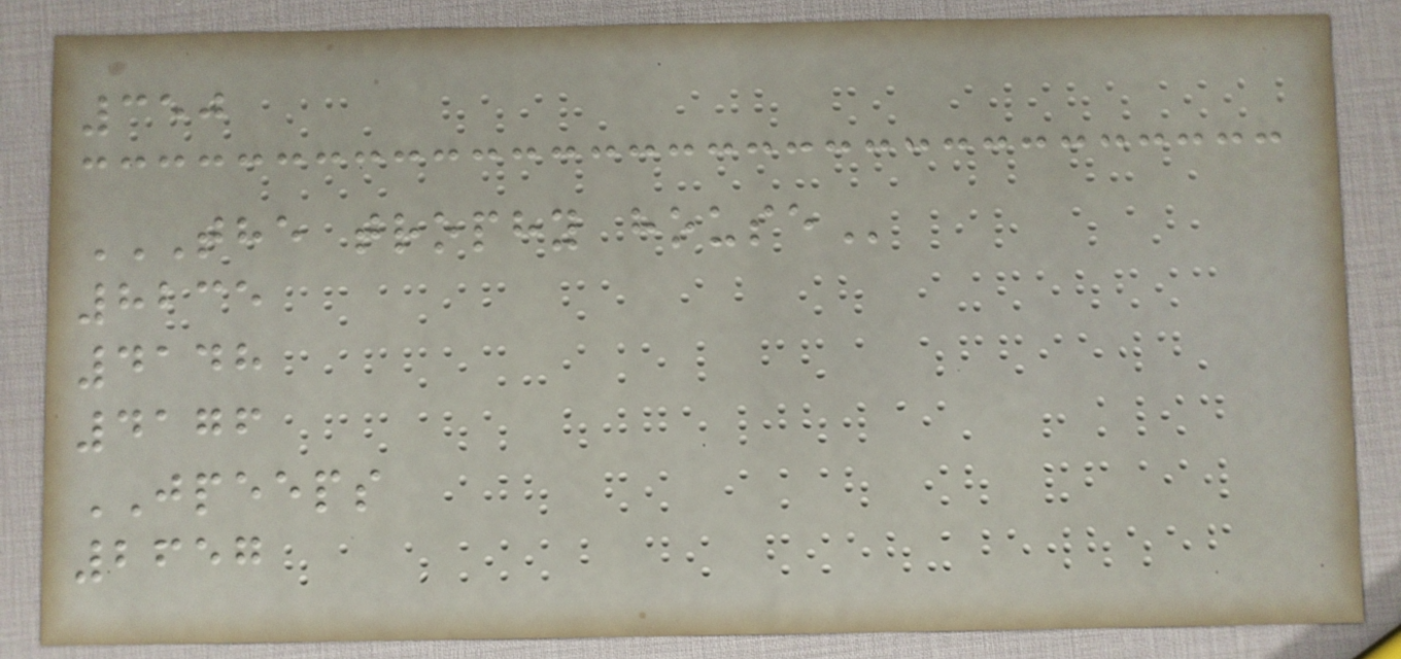350
THE TROPHY HOUSE
8235
4148
4176
JPEEPS
2657
